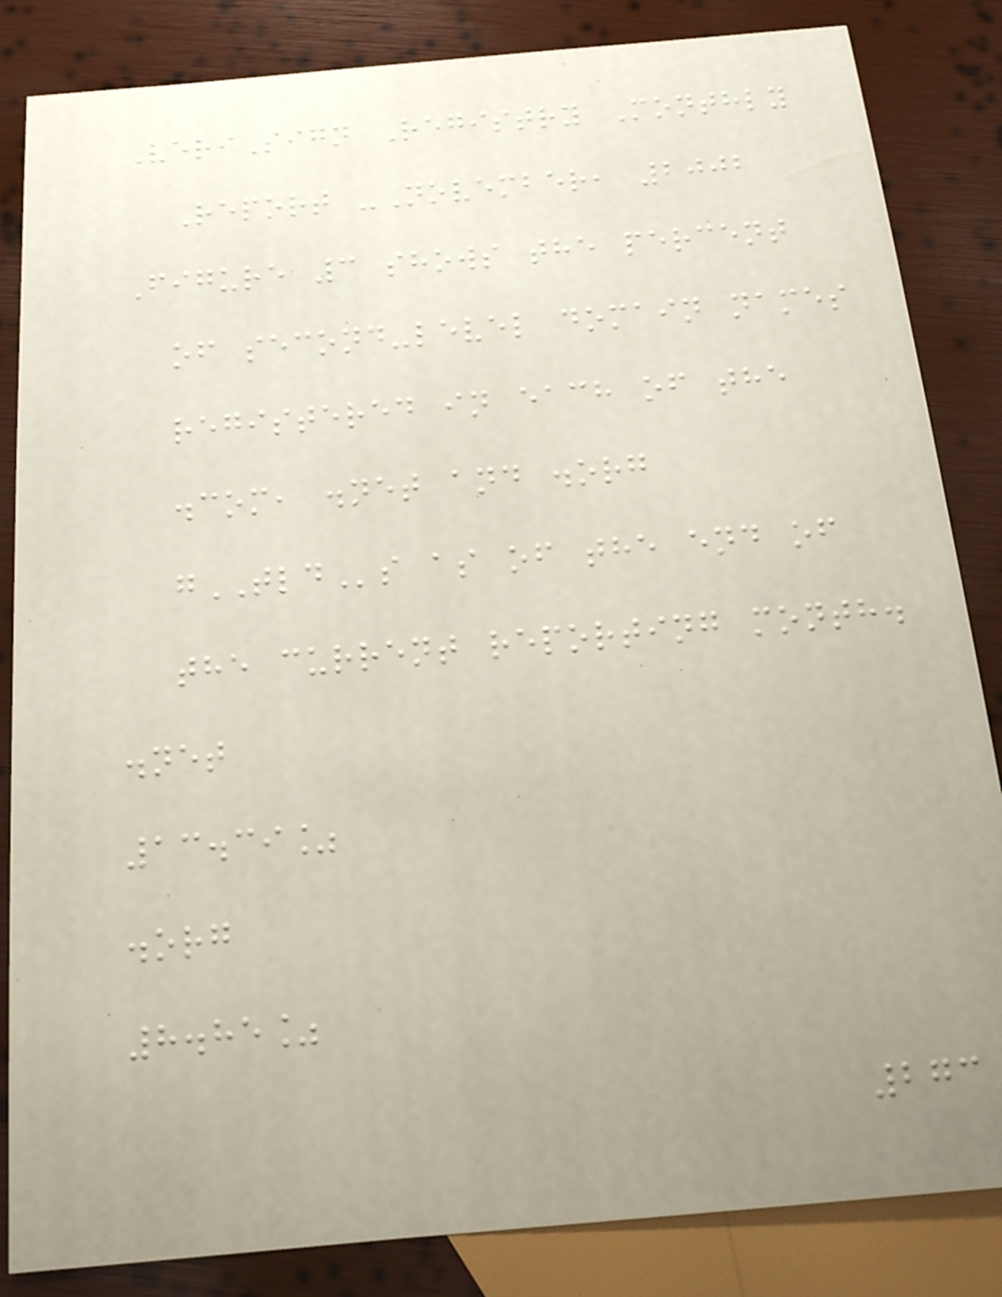VeriSign Registry Monthly
Report -November, 2002
Figure 3 shows the percent
of second-level domain names
registered in each of the
.com, .net and .org
gTLDs as of the end of
the current reporting month.
.net
13.39%
.org
8.85%
273
